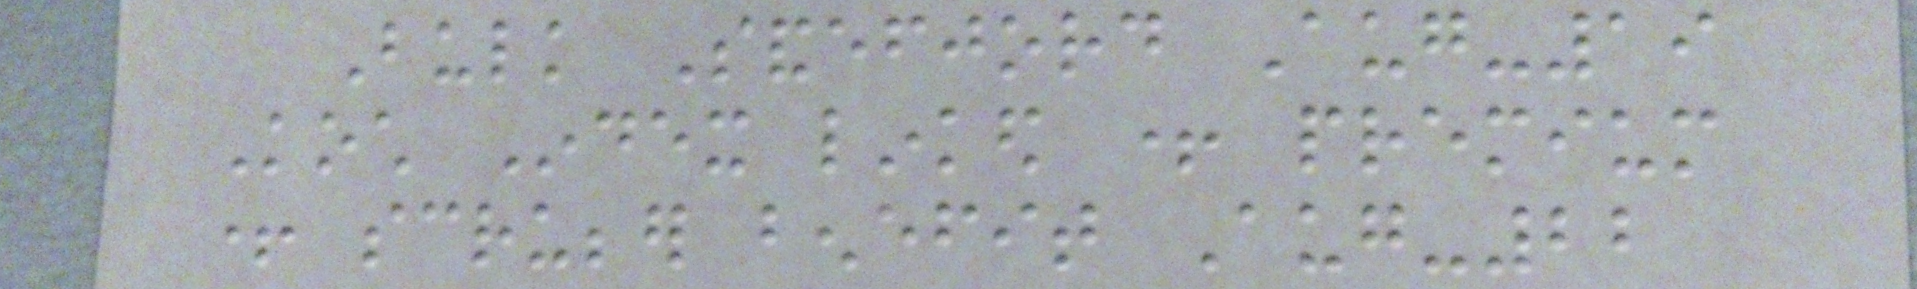Bulk Sandefjord Aug-19
Koch Index linked + premium
+ scrubber benefit Aug-22
